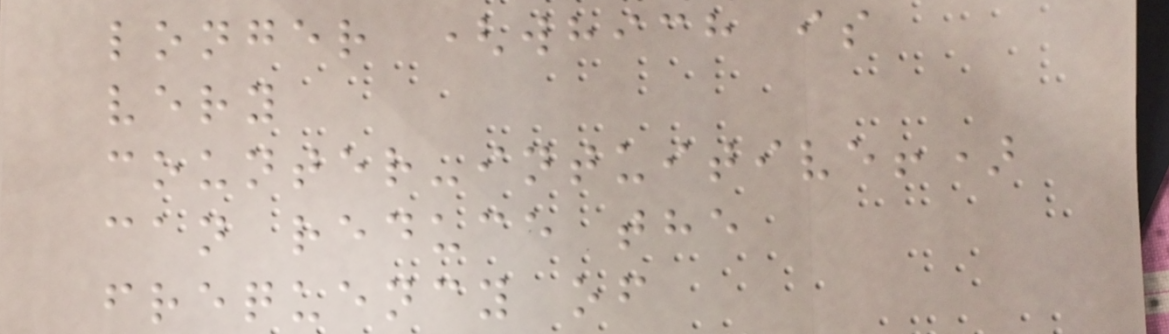longer (which is
very
counter-intuitive!)
can reduce the
frequency of
